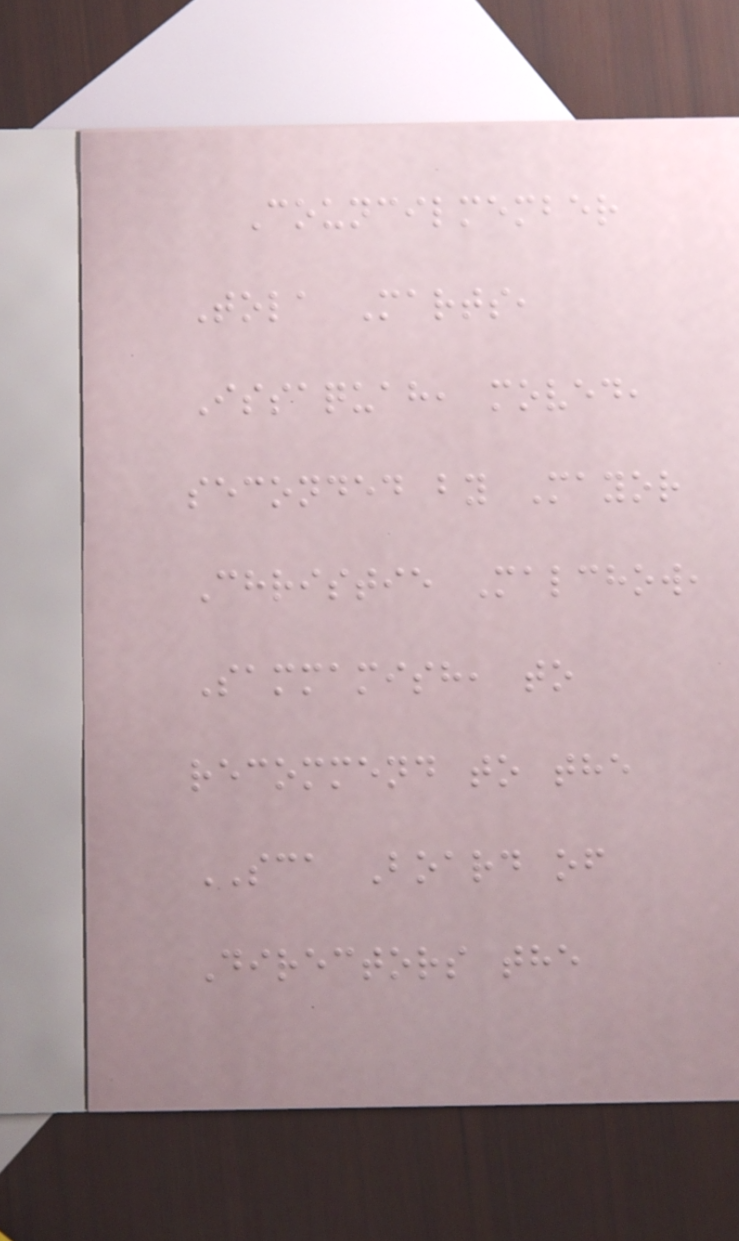Councilmember
Tola Marts,
Issaquah, moved,
seconded by Mayor
Christie Malchow,
Sammamish, to
recommend to the
SCA Board of
Directors the
